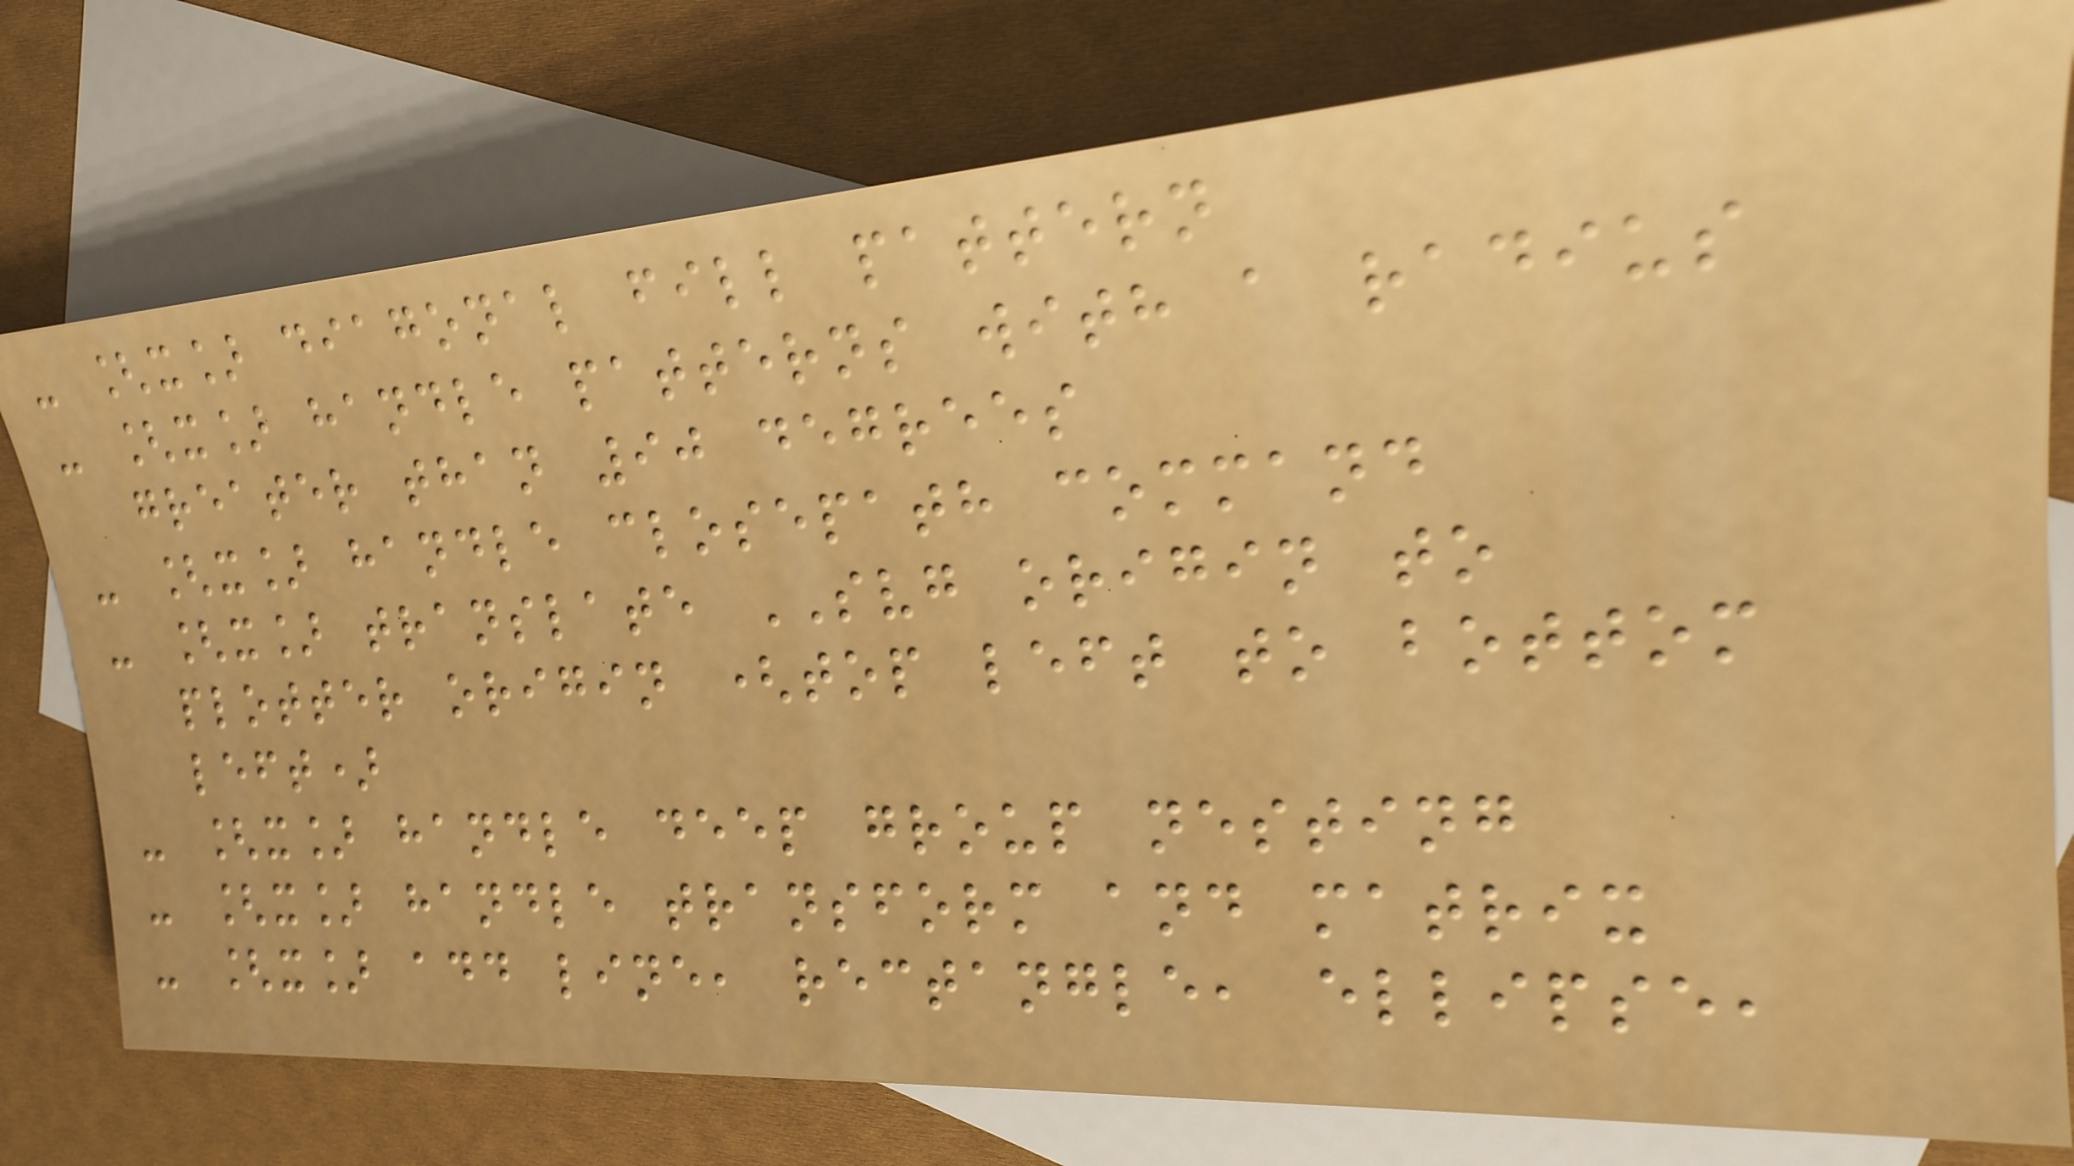- [x] diagonal fill pattern
- [x] handle patterns with a radius
greater than 90 degrees
- [x] handle closepath command
- [x] translate SVG origin to
plotter origin (top left to bottom
left)
- [x] handle deep group nesting
- [x] handle transform and matrix
- [x] add line, rectangle, ellipse,
